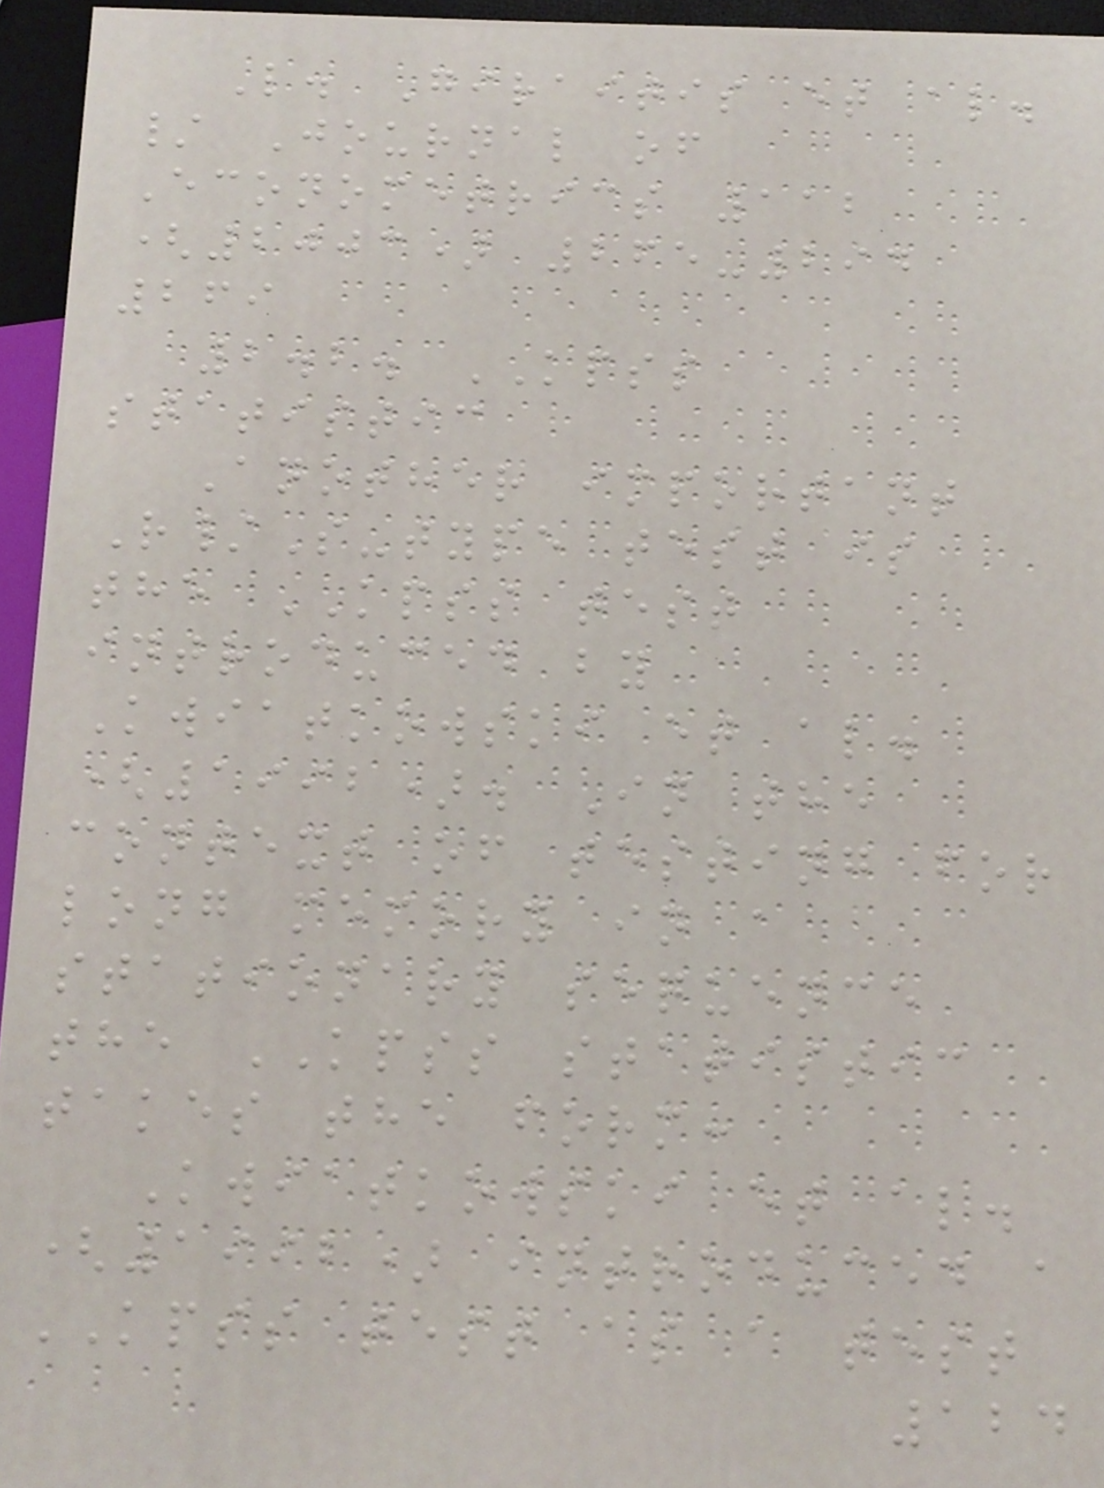L. Giraitis et al.
/ Journal of
Econometrics 112
(2003) 265-294
269
2.2. KPSS
statistic
Another important
R/S-type test is
the KPSS test
introduced by
Kwiatkowski et al.
(1992). In the
context of testing for
long memory in a
stationary sequence
the KPSS statistic
takes the form:
Kwiatkowski et al.
(1992) introduced a
KPSS test as a test
124
